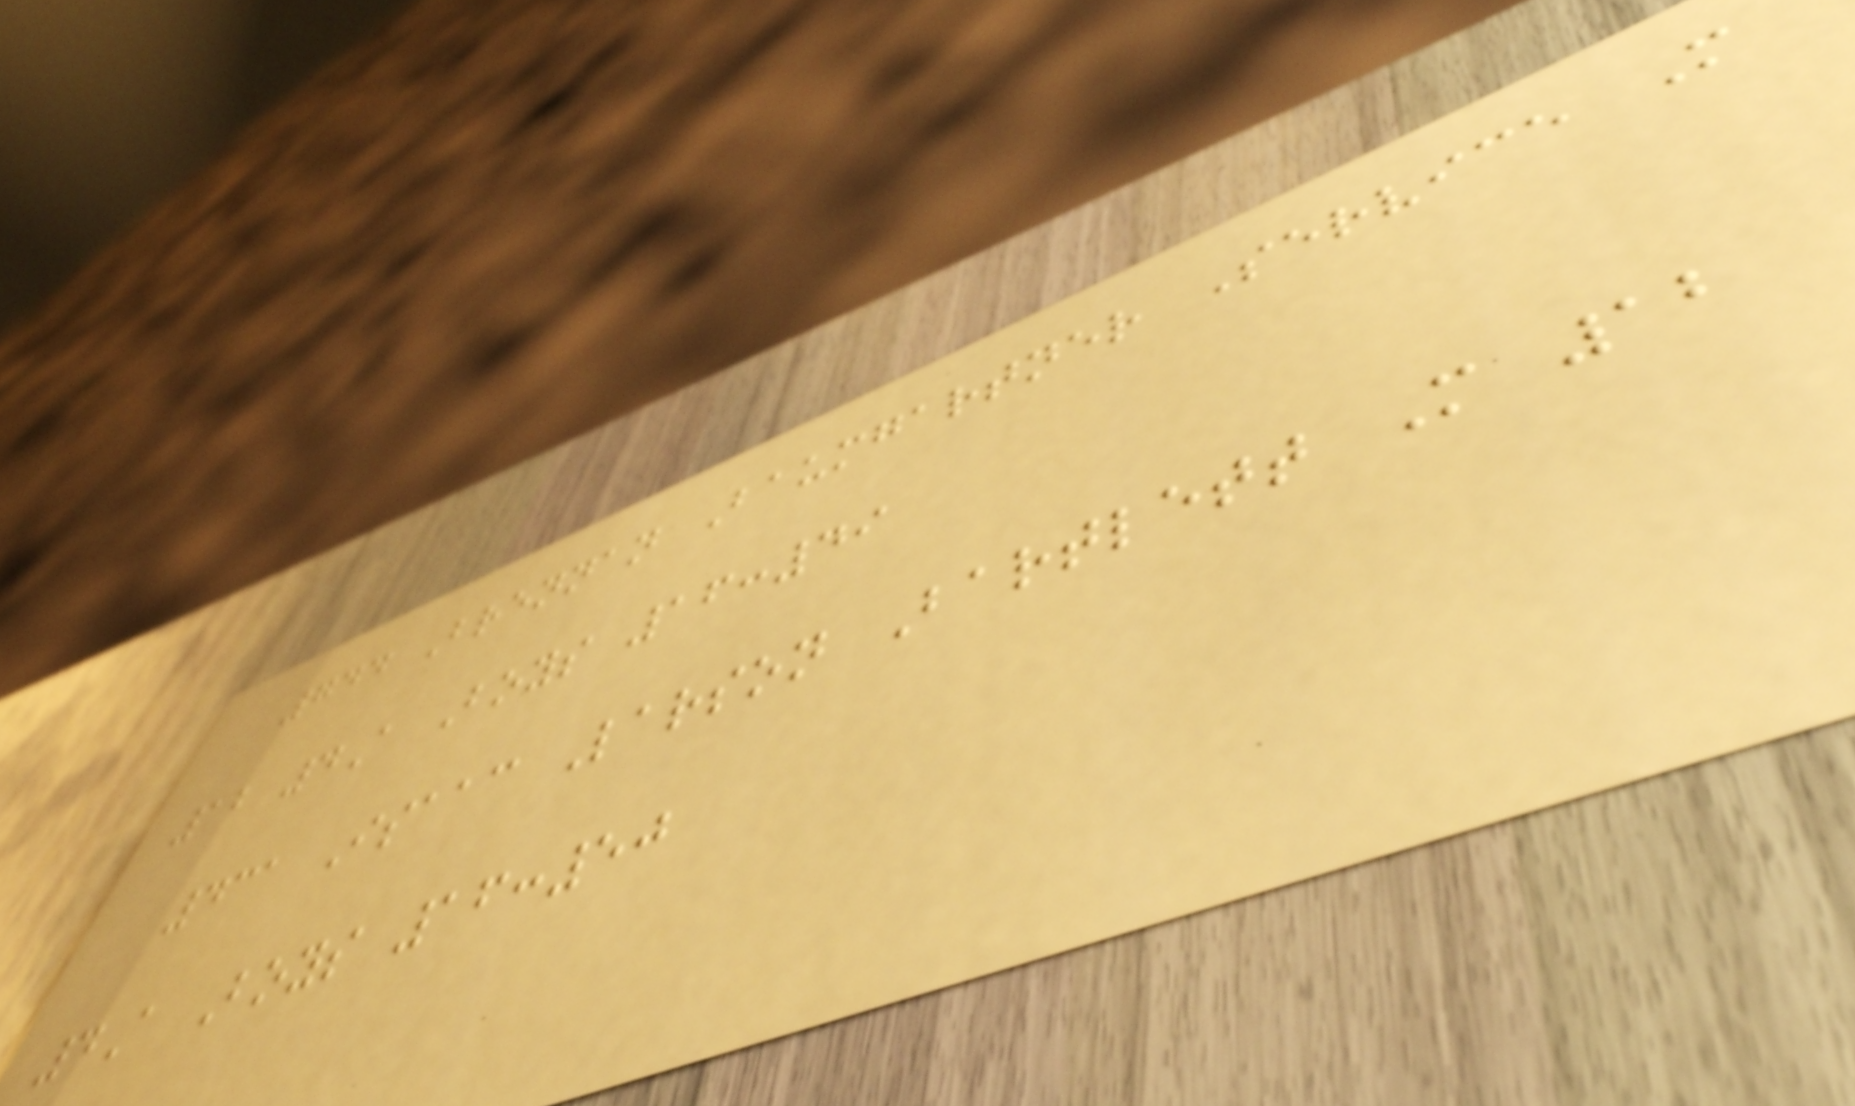744 Brennan Baumgartner Service M
12 4A Boys 16:49
431 Isaac Larson Bartlett M 12
4A Boys 16:50
